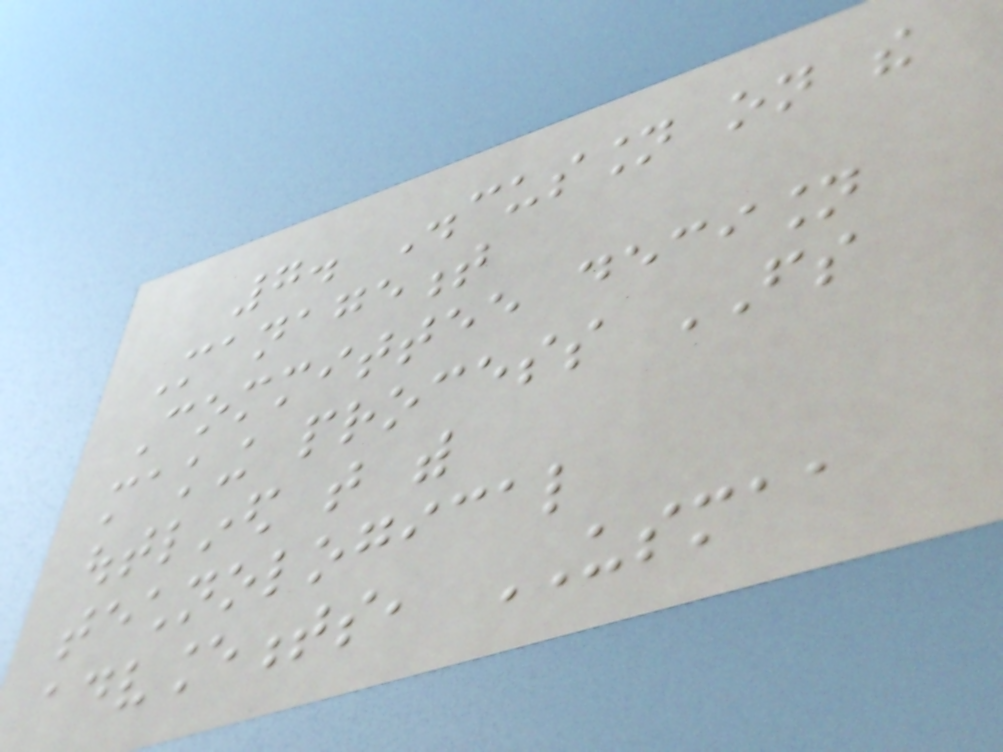7. Discussion on the
Management
Committee decision
making process FS
outlined that with
technological
advancements, USMAA
